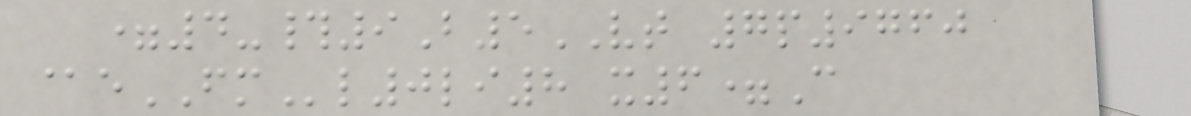=4-#9B5VT 7p9760
@eFMl0li8 x6=C
